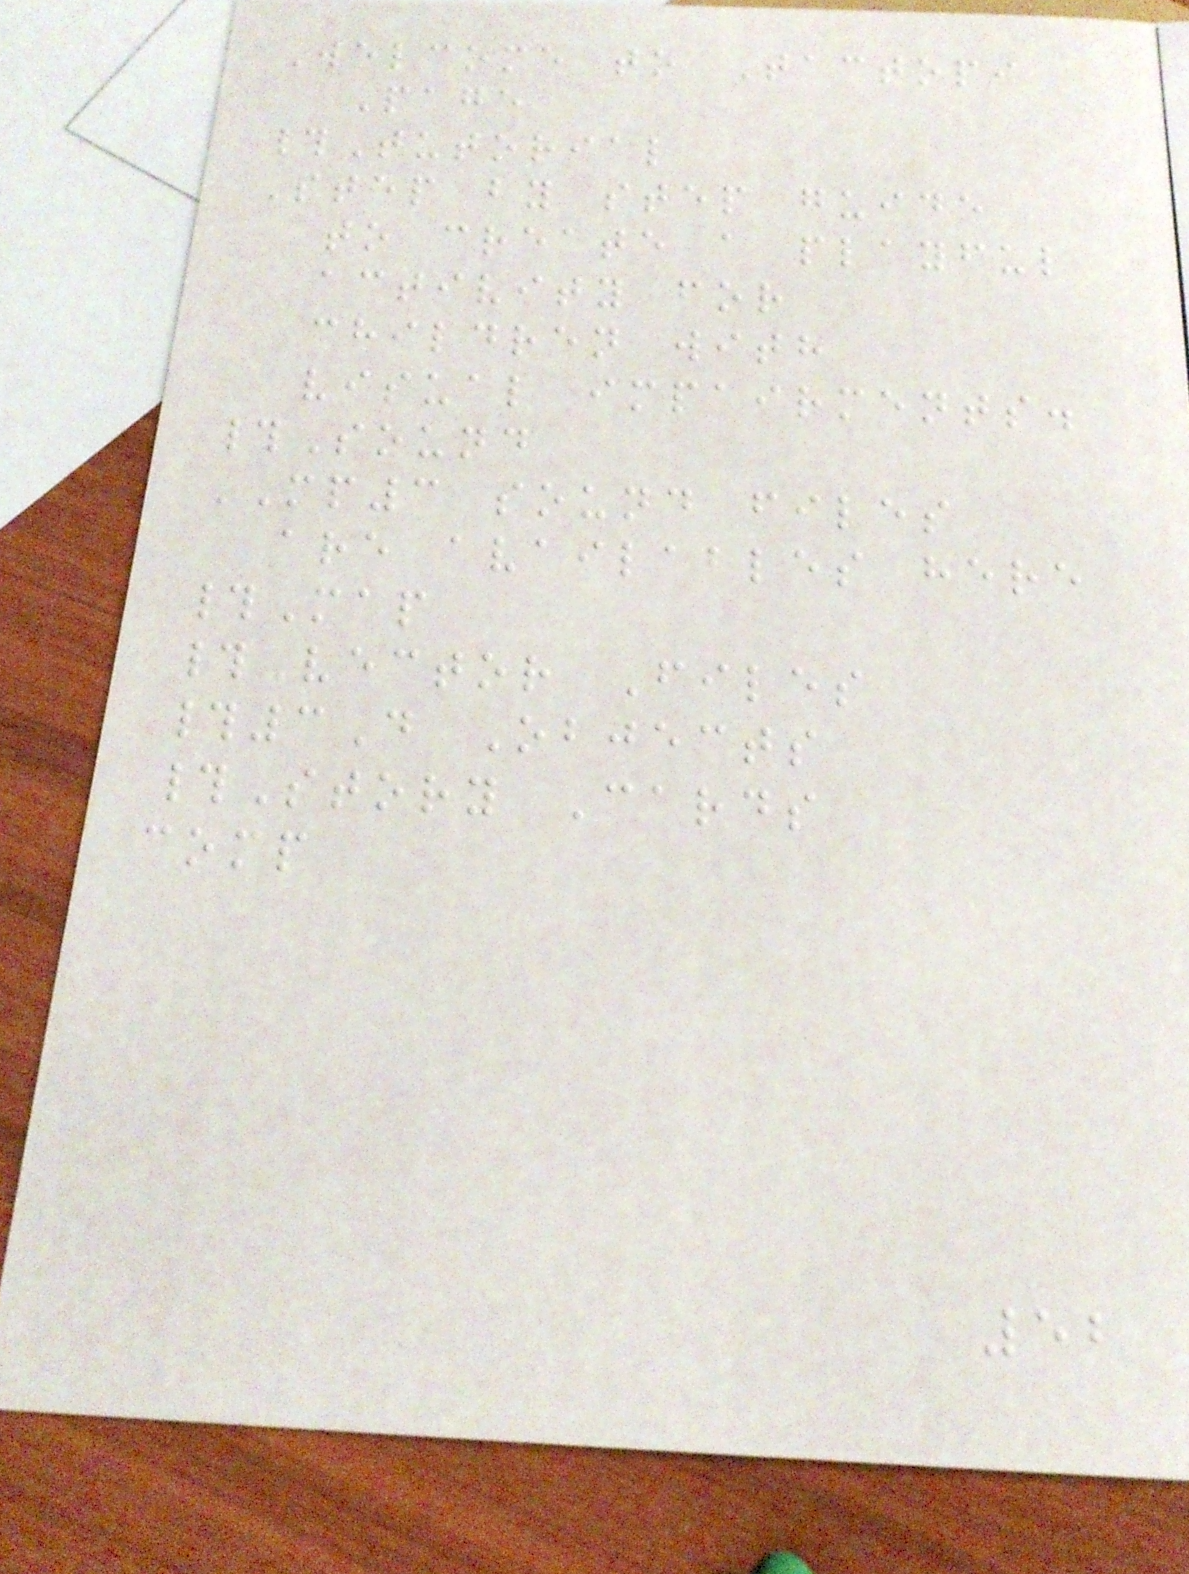Welcome to Tactopi
Page
#Tutorial
Step by step guide
to create a playful
activity for
children with
visual impairments.
#Sound
MP3 sound files
are availables here
#Map
#Vector Files
#3D Objects
#Story Cards
comp
52
